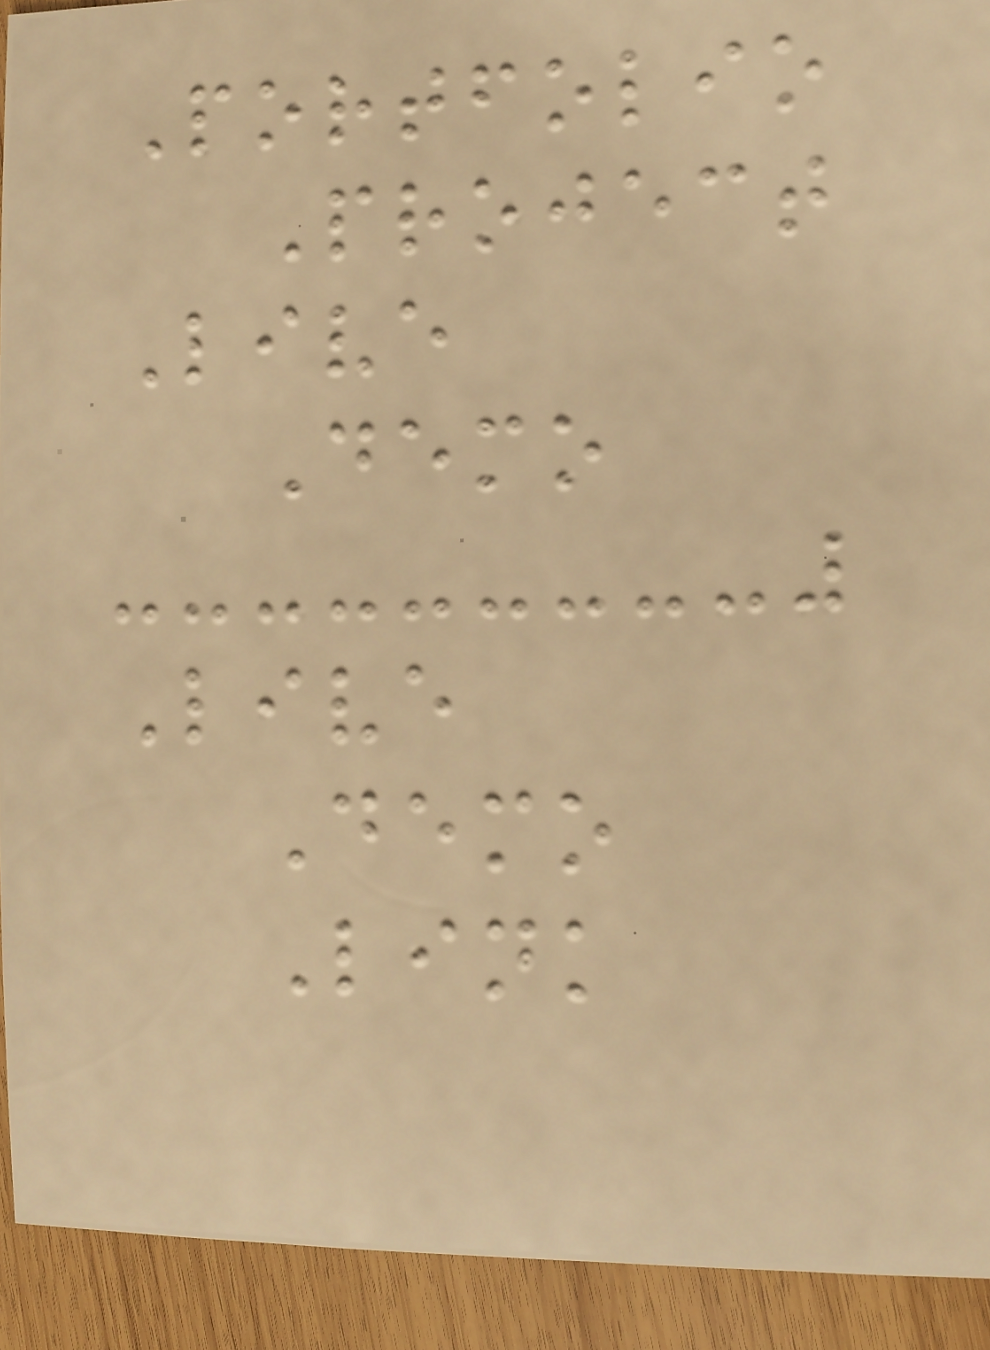Portfolio
Project
Live
Demo
Live
Demo
Link
